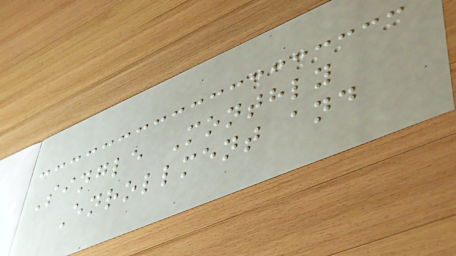Single Monthly
Enrollment and
